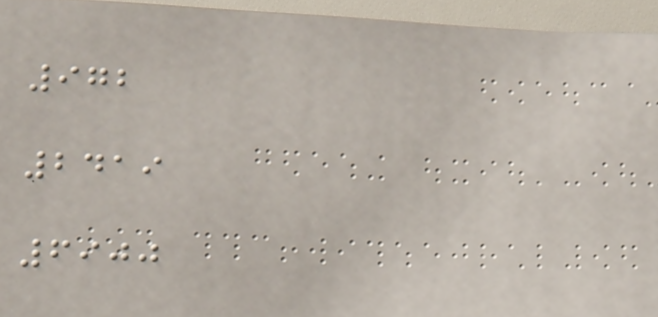972
2419
6900
